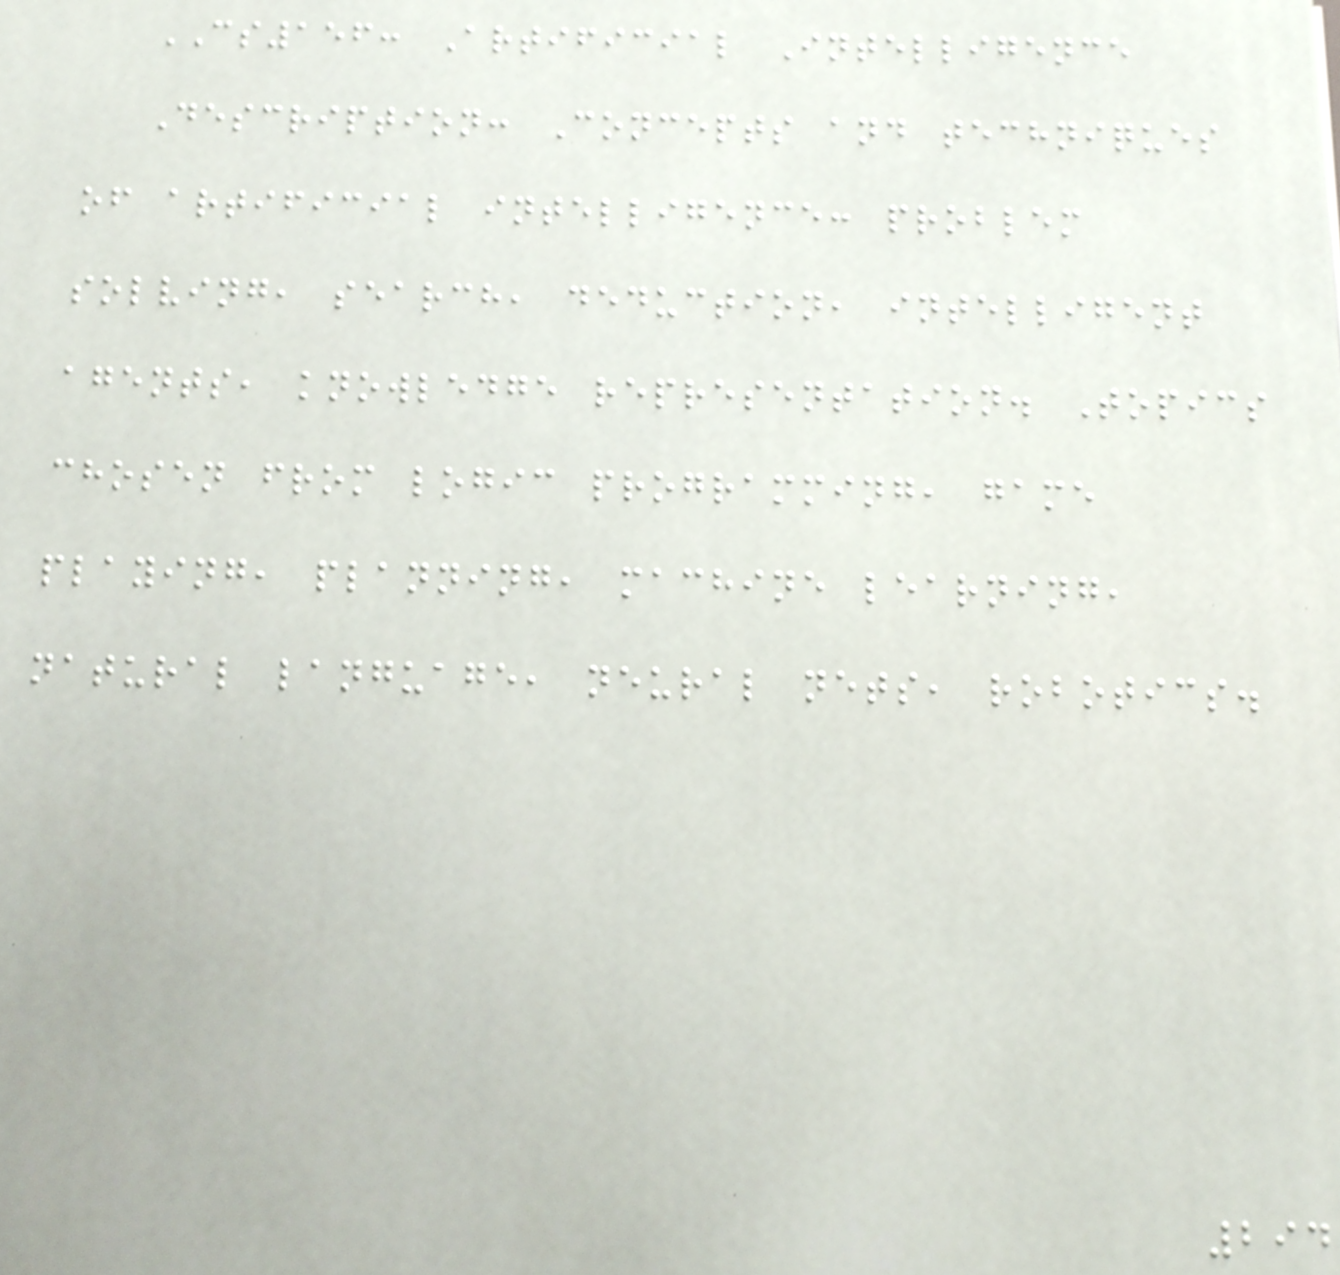CS156: Artificial Intelligence
Description: Concepts and techniques
of artificial intelligence: problem
solving, search, deduction, intelligent
agents, knowledge representation. Topics
chosen from logic programming, game
playing, planning, machine learning,
natural language, neural nets, robotics.
294
